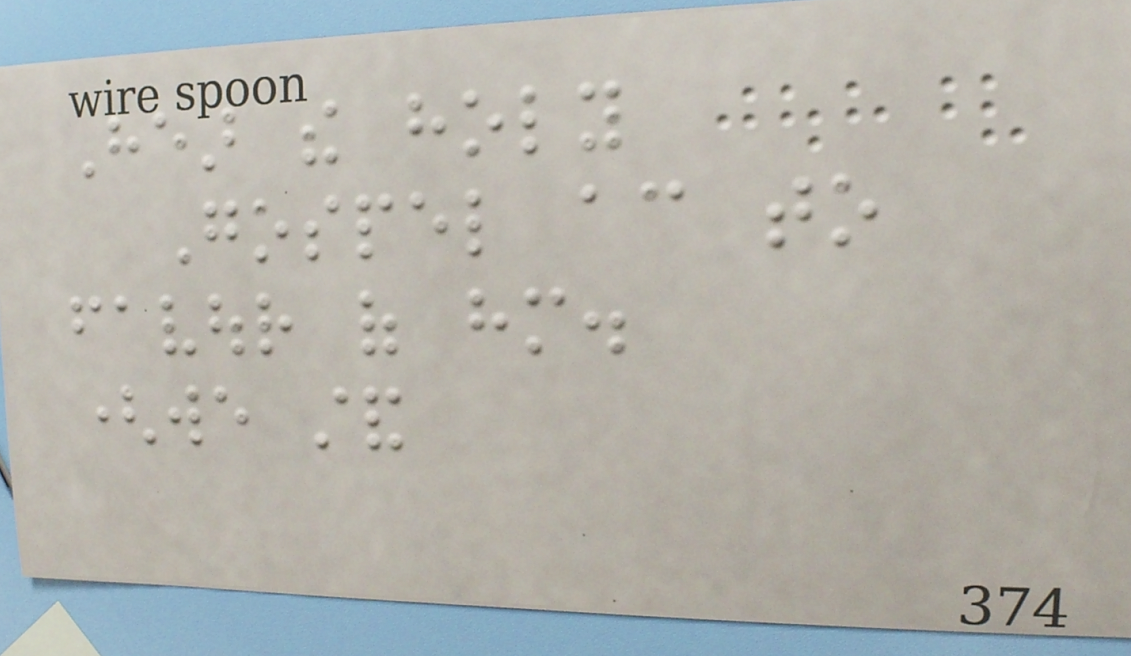Hear the holy
Gospel according to
favour of him.
(we stand
